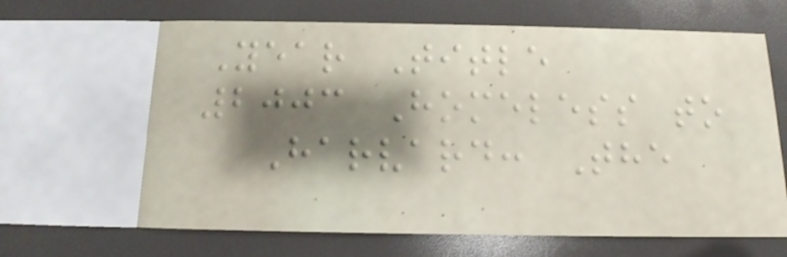Year Title
2003 Homeless to
Harvard: The
